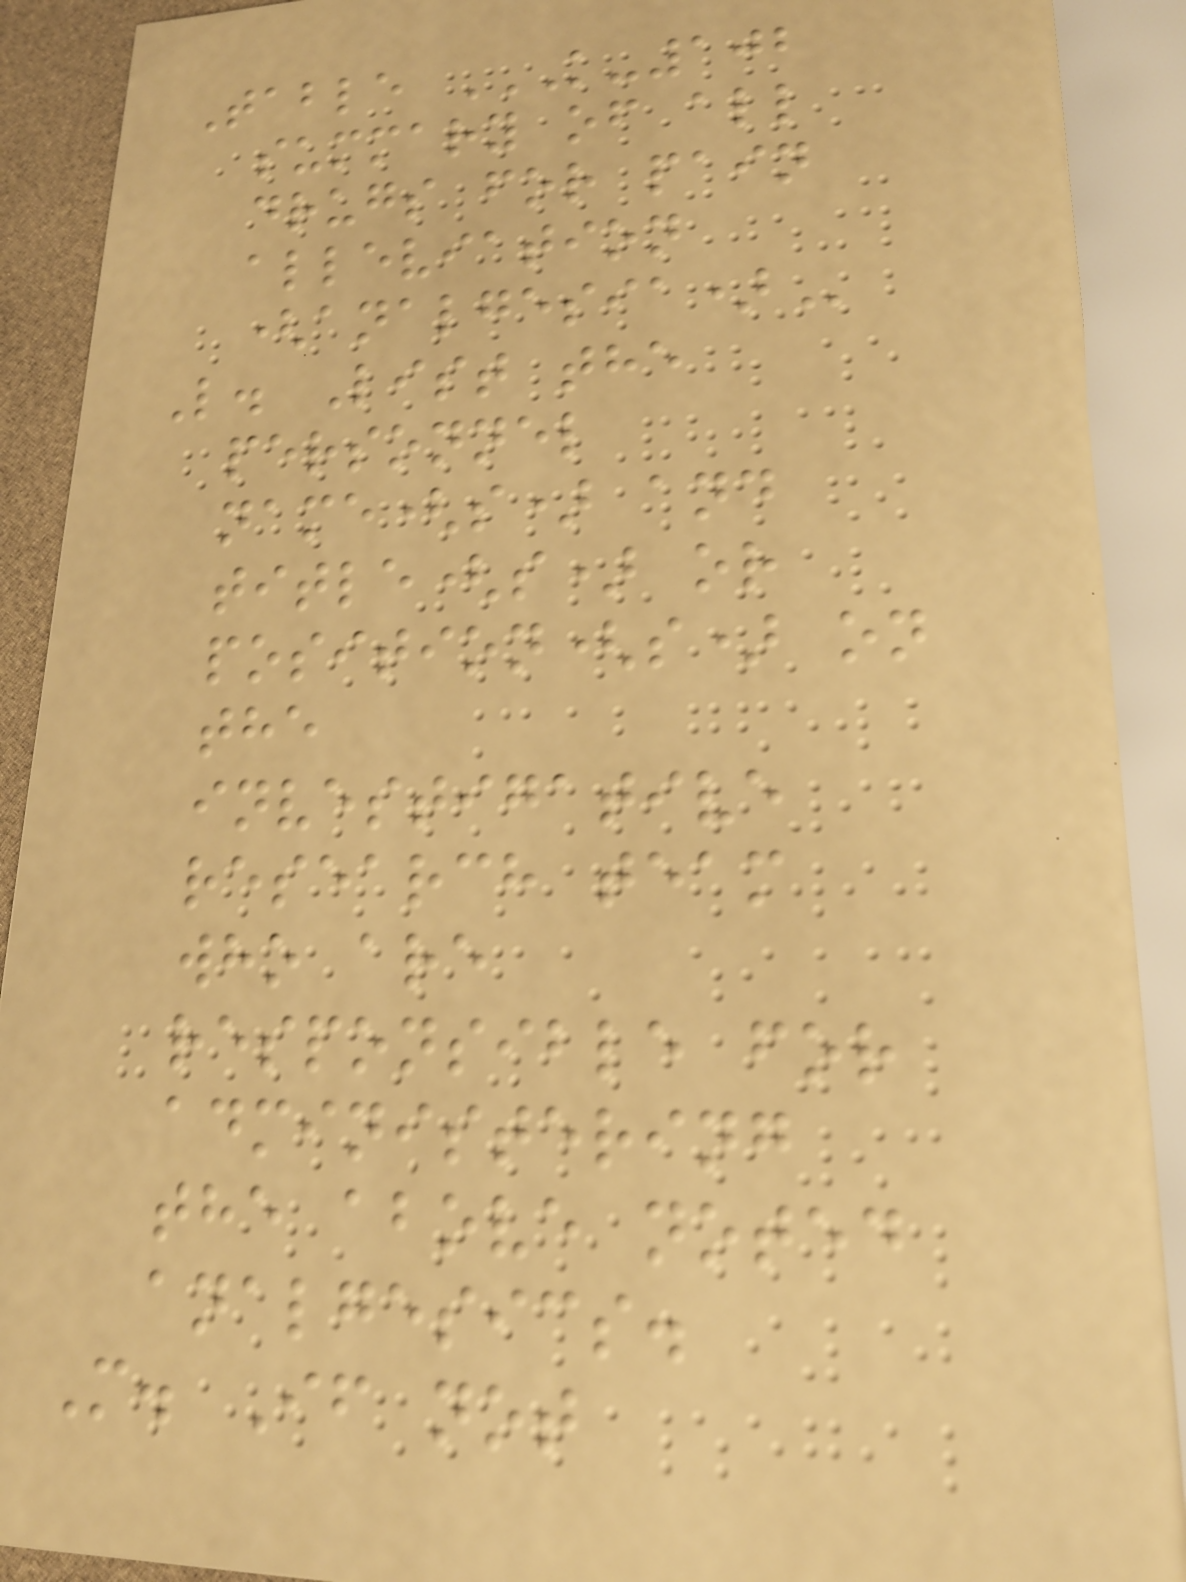Table K-102
SUMMARY OF ALL
DRUGS FOR PAIN
ALLEVIATION
(ANALGESIA)
L. List the
personnel
name(s) and
title(s) or
position(s) on
the
investigative
research team
who are
responsible for
administering
the above noted
analgesics.
M. If not
